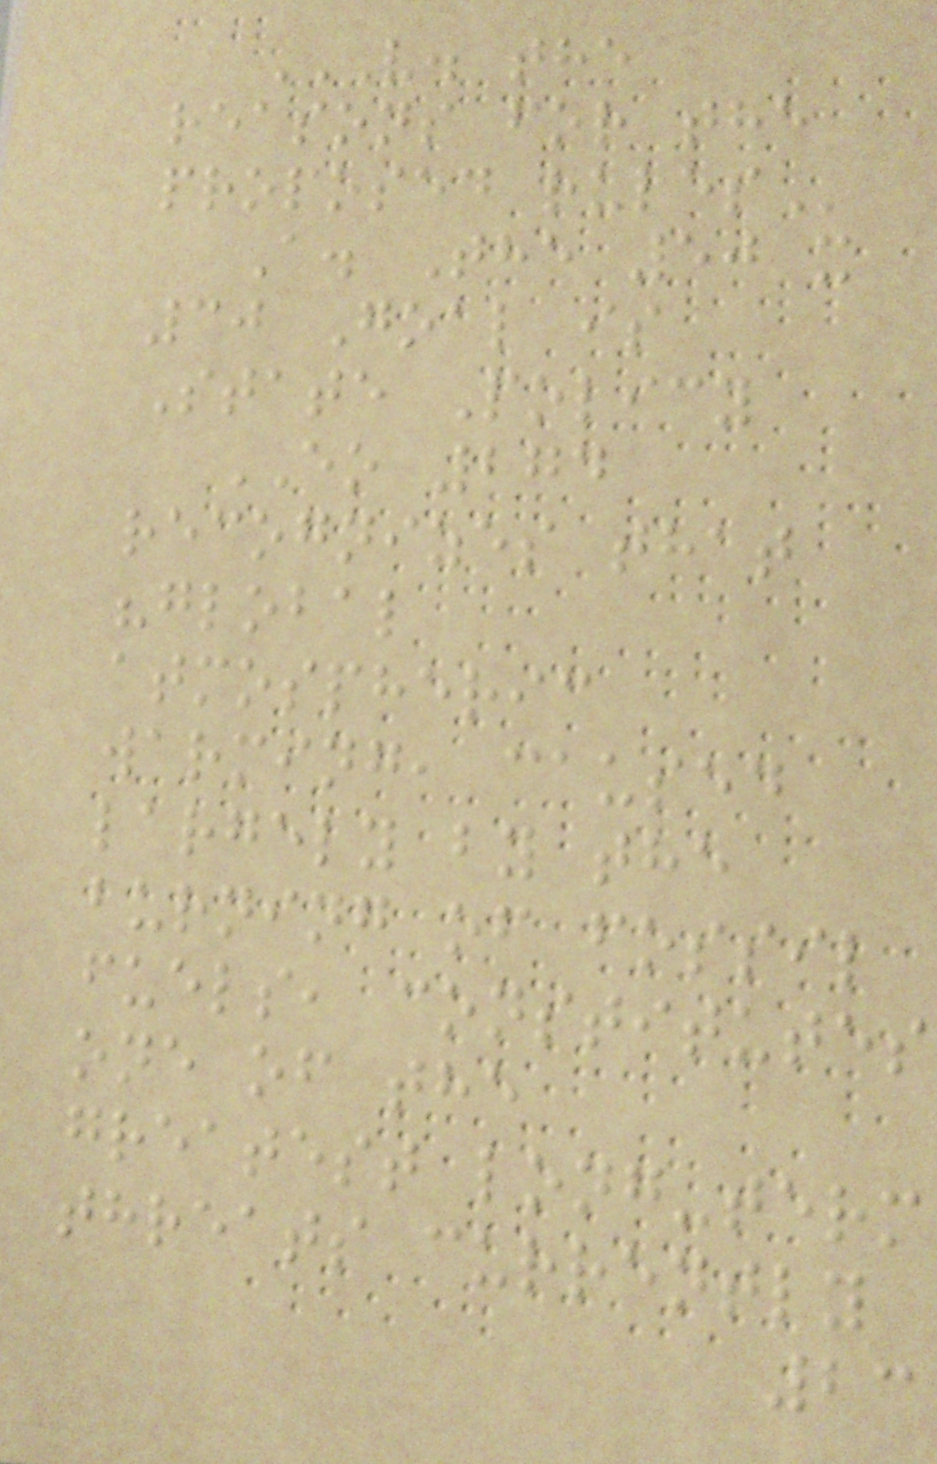V. THE
REASONS FOR THE
PROPOSED RULES
A. The 50 x
30 Goal is
State Policy
EO 274
recognizes that
"global
atmospheric
warming, caused
largely by the
burning of fossil
fuels, constitutes
one of the
greatest long-term
threats currently
23
